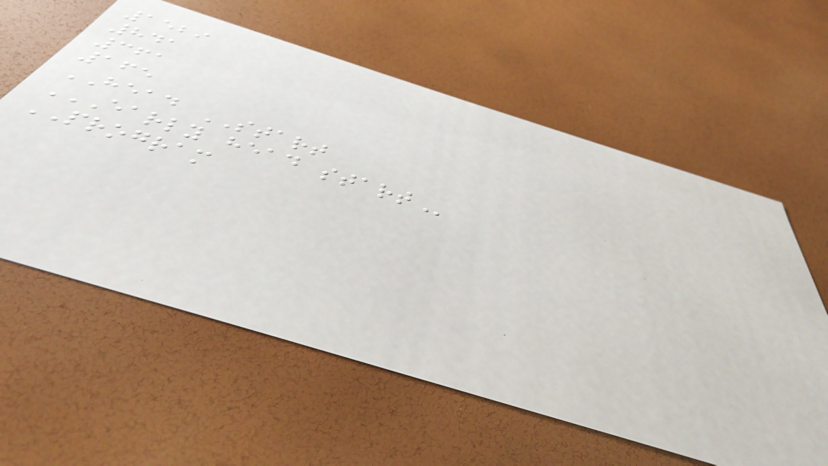1529
841
361
165
HEAD START
EARLY HEAD START
PROGRAM
